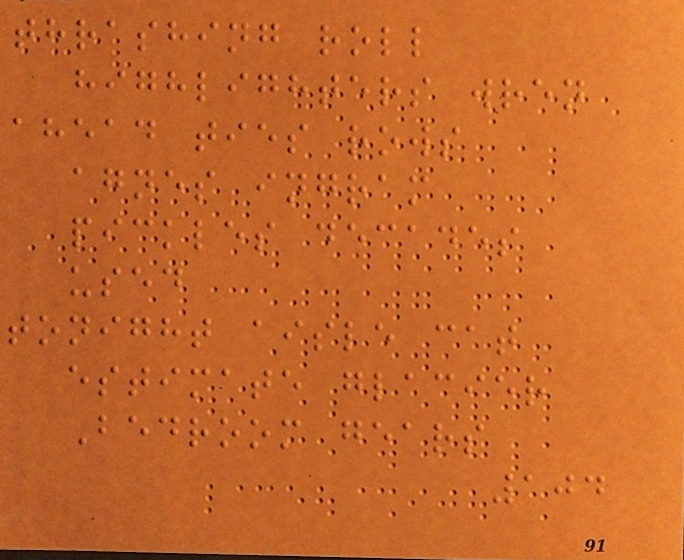thrashing roll
highlighters wren
ahead ties rows
agnes ingram
pickles decades
used
tonight aisle cat
estimate glacier
Bedroom gears
104
